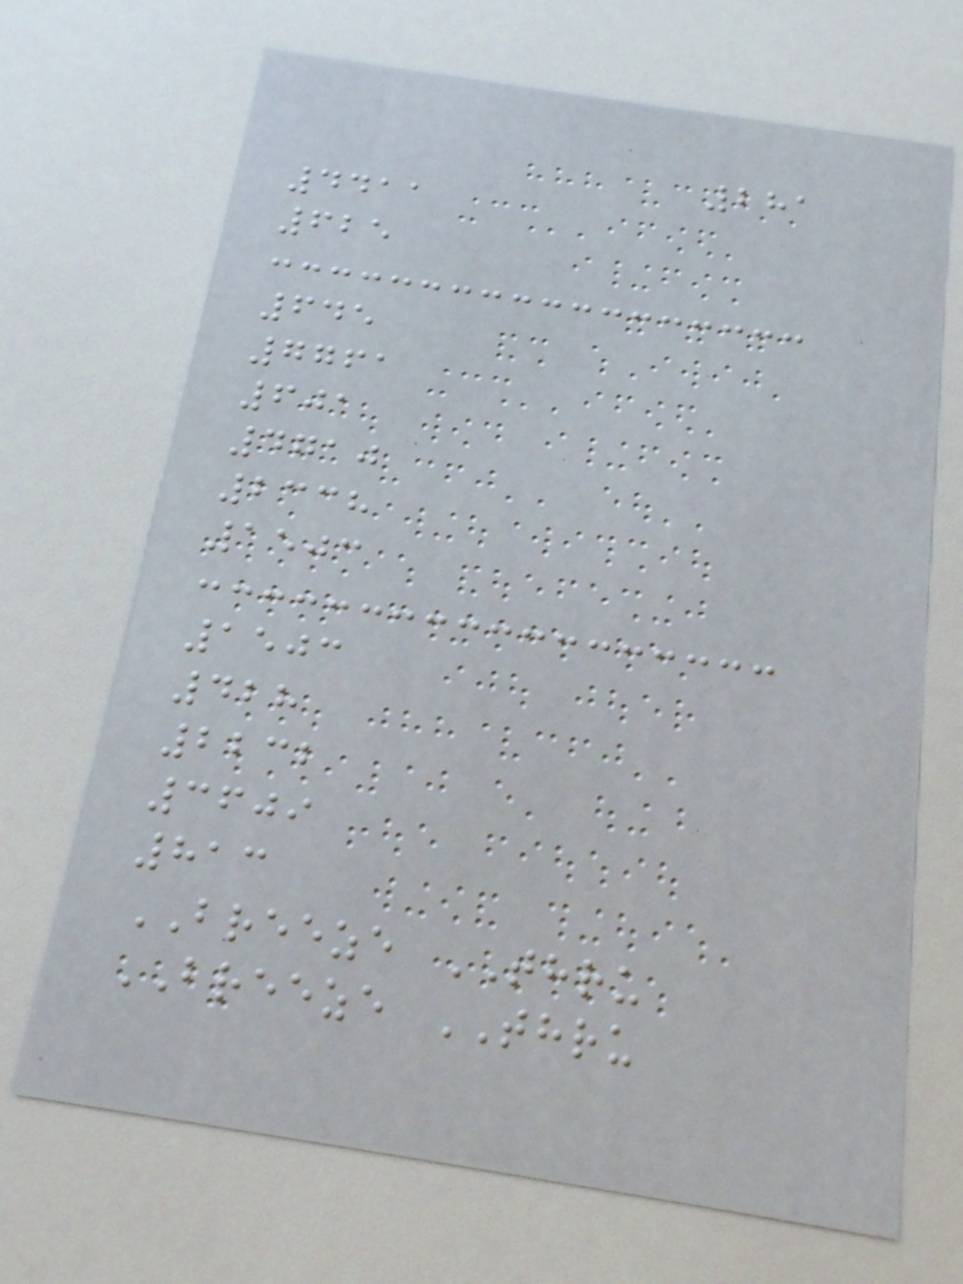281
4411
625
645
7761
601
4710
2338
1503
1503
428
2232
3609
813
BREEZE THRU
BREEZE THRU
